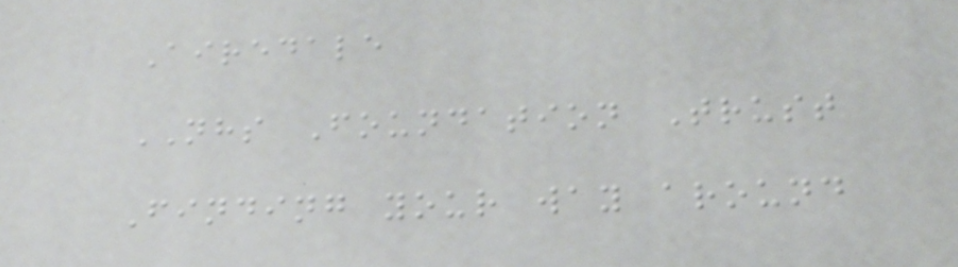Airedale
NHS Foundation Trust
Finding your way around
